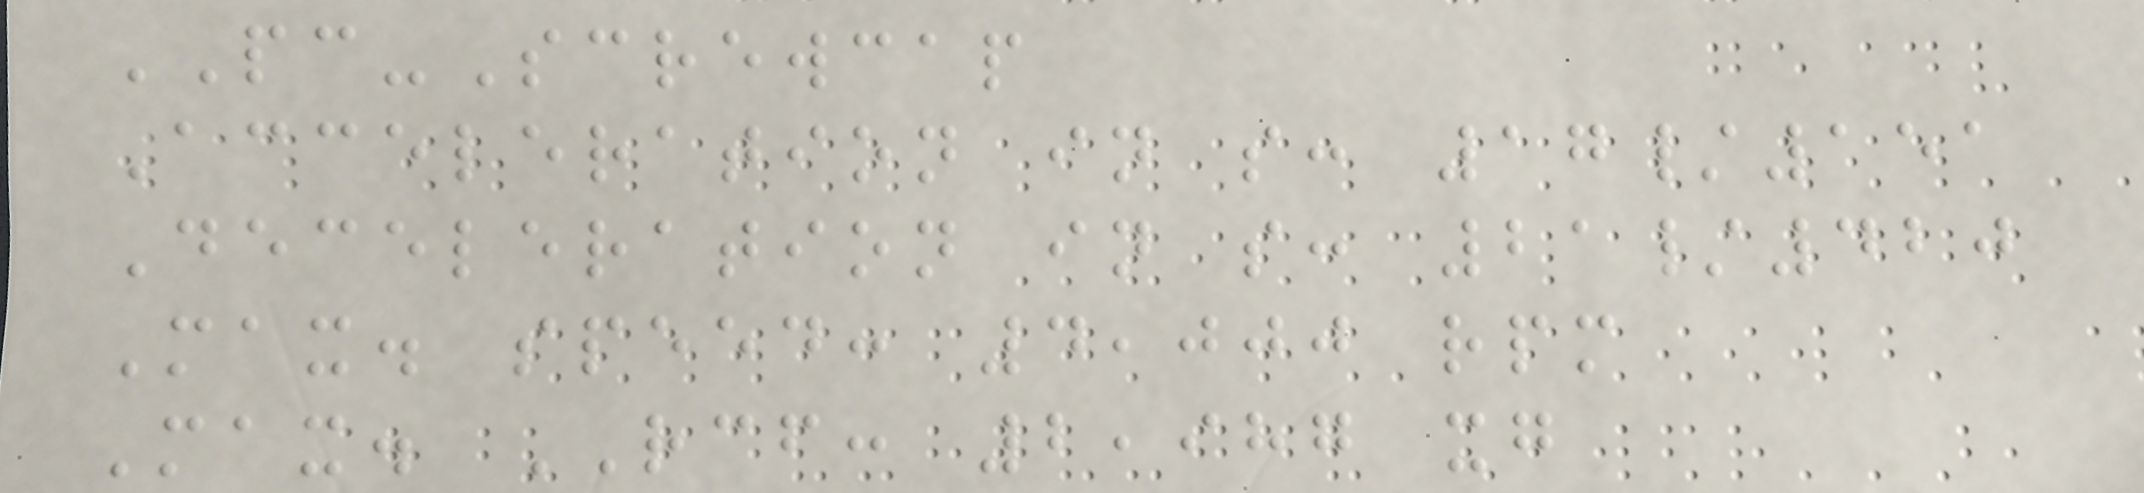PC-Screwcap
Acceleration in s: 17/151
Deceleration in s: 21/420
Max. speed: 4,000 rpm
Max. RCF: 2,987 xg
